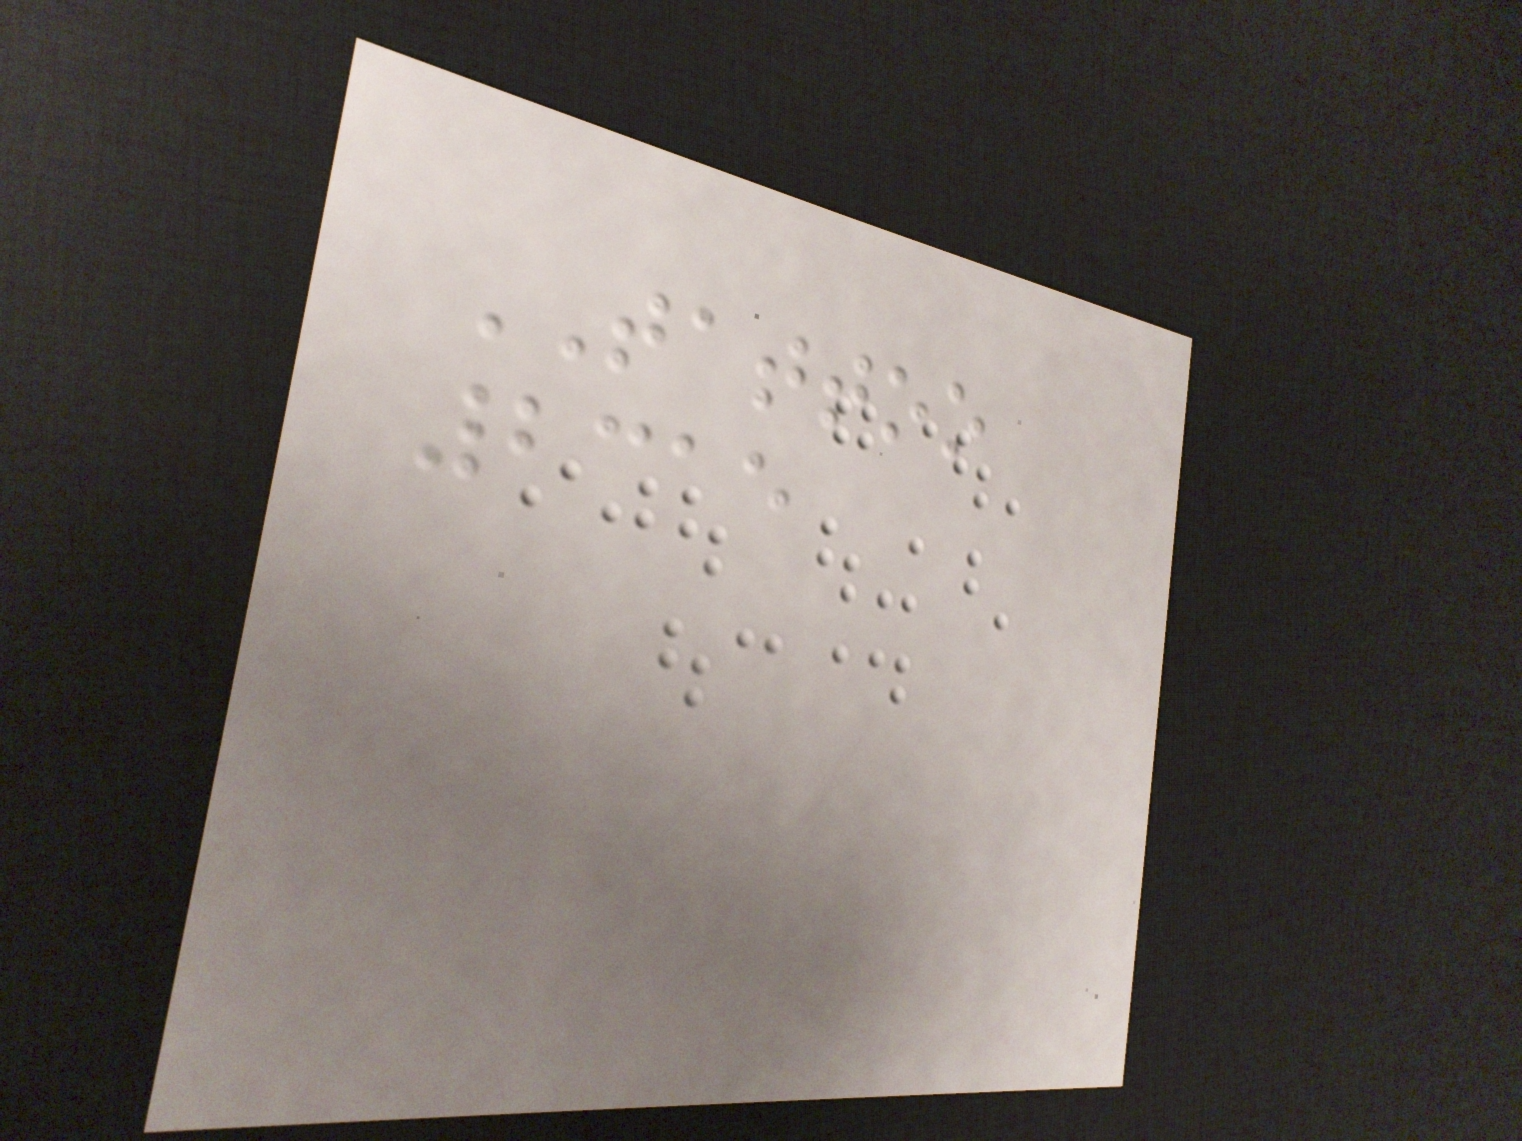TATTOO
2315
